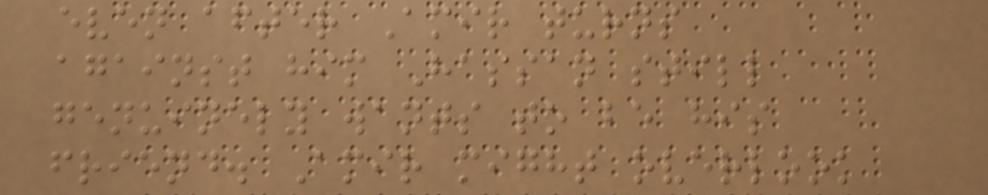even after Amir turns
against him Hassan still
genuinely wants to be his
friend. Amir might overlook
